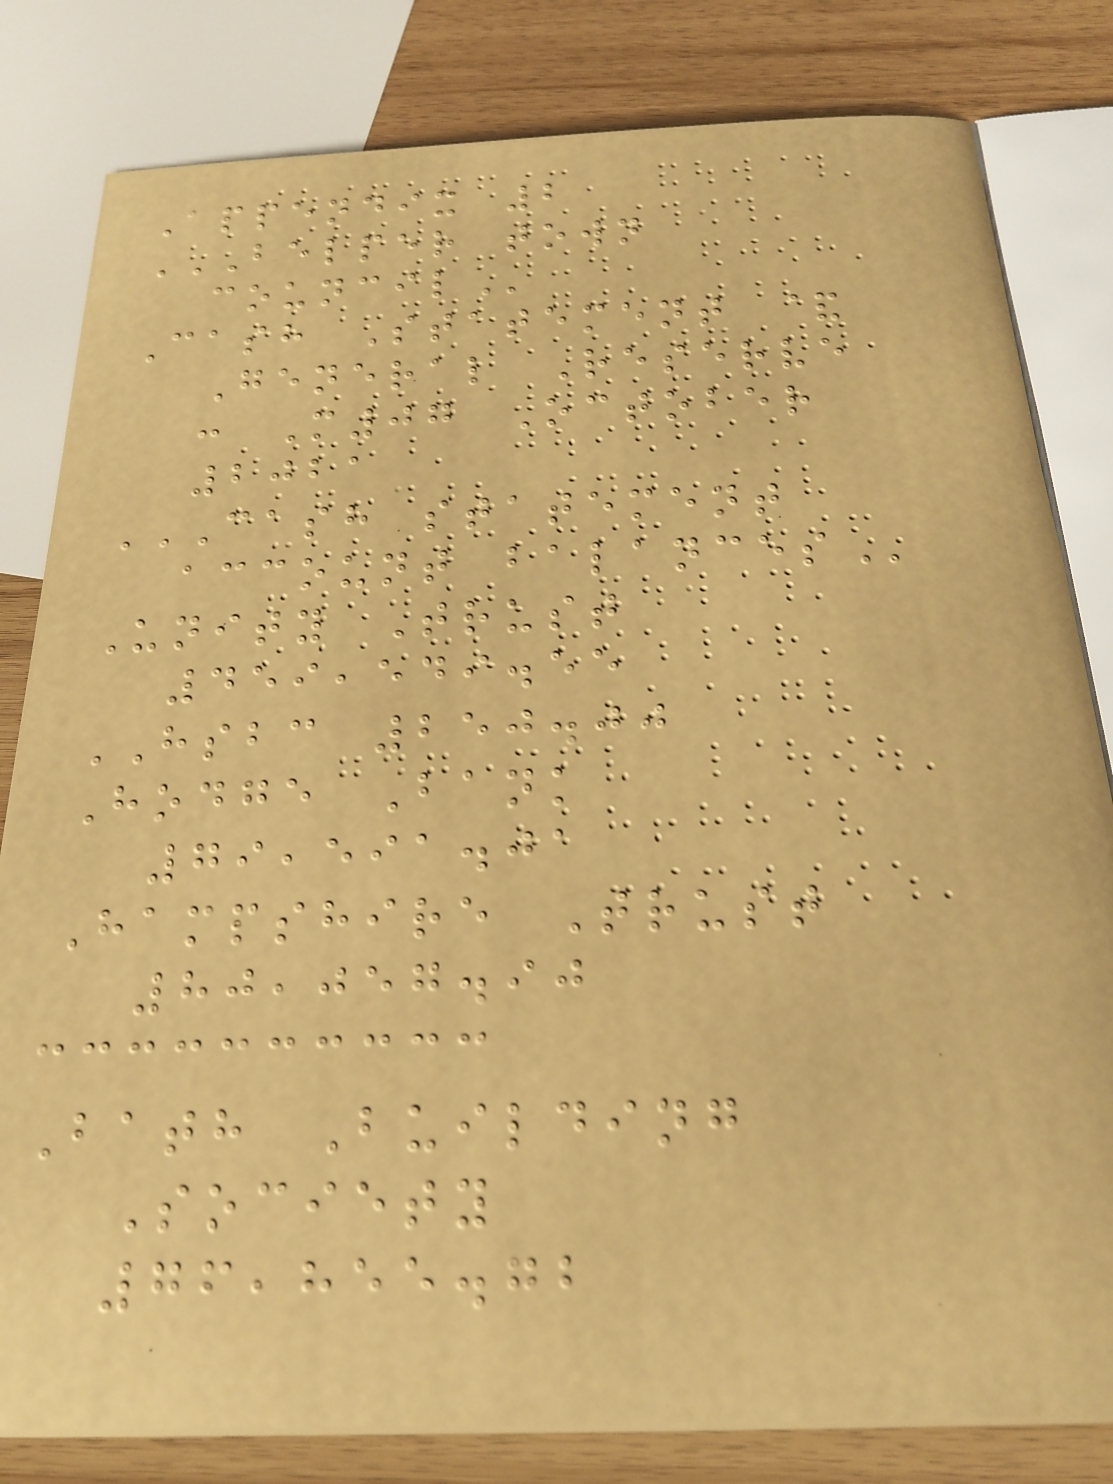Appendix 2
BELPER TOWN
COUNCIL
Cash Statement &
General Reserve
: M07 October
2021
CASH STATEMENT
ACCOUNT BALANCES
Unity Trust
459,549.55
HSBC 250.00
Hodge Bank
79,591.01
Hampshire Trust
80,057.90
Bath Building
Society
76,855.72
